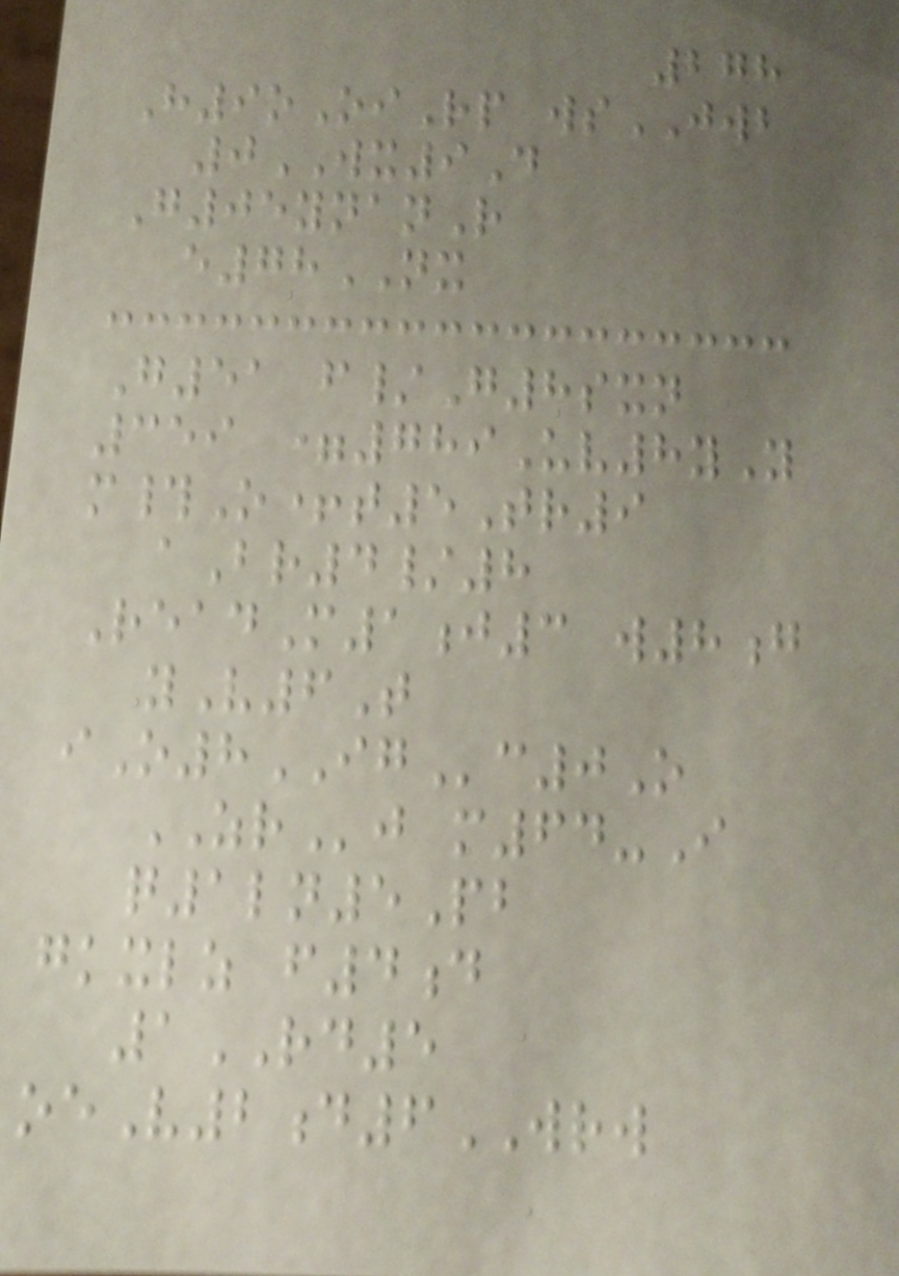278
H9oOiRp wsJWB
0WX9D
G05ynanR
e78NX
G51 f/G8sxn
359 =789Uv8yY
m#O+t5Tr9
aBr4/8
ReadM1j3 w8g
yV6T
iO8IGc0O
ZRj m64-I
q1ln5Pb
gkxlz f4d
1RD5
oeV2d6WRW
